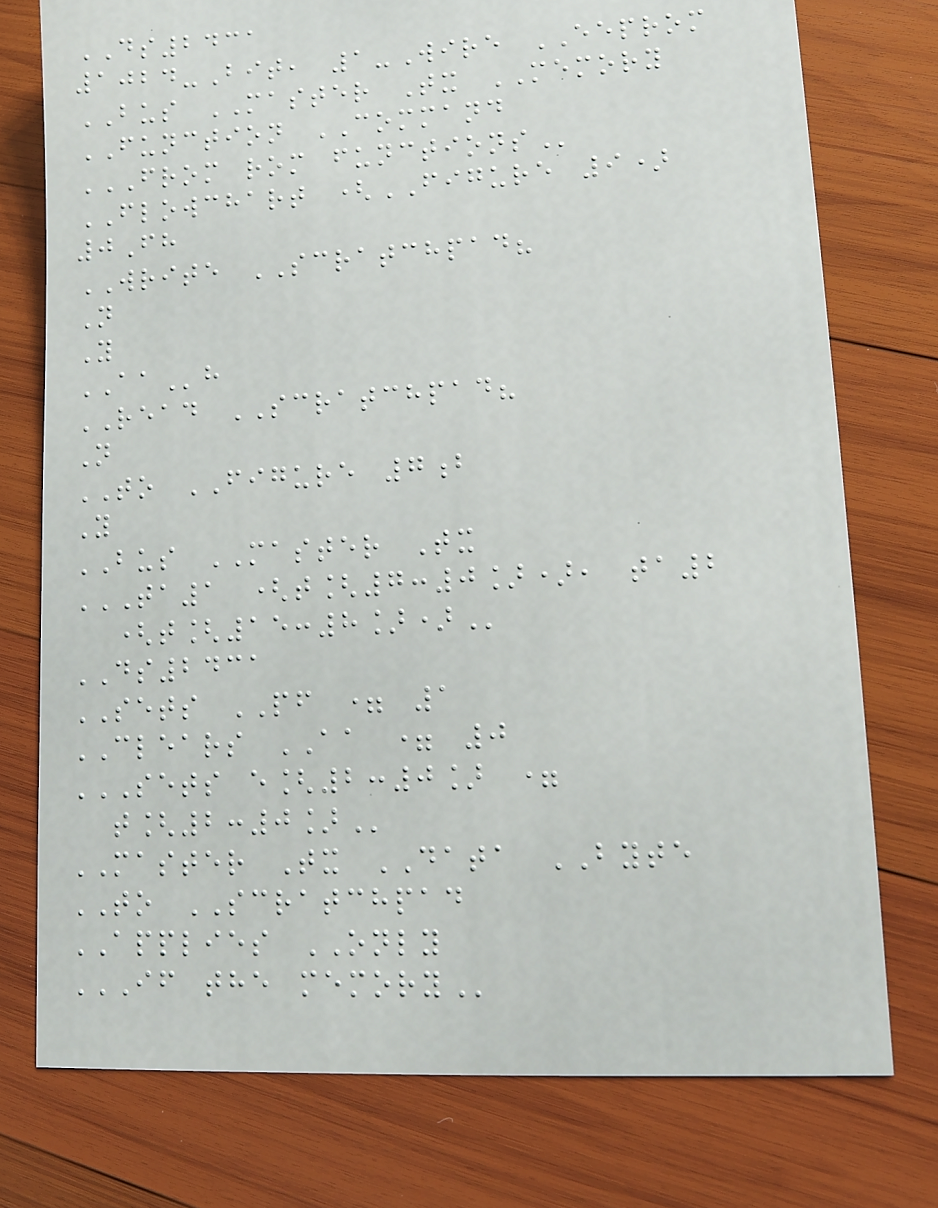DS2431
1024-Bit, 1-Wire EEPROM
BUS MASTER Tx MEMORY
FUNCTION COMMAND
FROM ROM FUNCTIONS
FLOWCHART (FIGURE 9)
0Fh
WRITE SCRATCHPAD?
N
Y
AAh
READ SCRATCHPAD?
N
TO FIGURE 7b
Y
BUS MASTER Tx
TA1 (T[7:0]), TA2
(T[15:8])
DS2431
SETS PF = 1
CLEARS AA = 0
SETS E[2:0] =
T[2:0]
MASTER Tx DATA BYTE
TO SCRATCHPAD
APPLIES ONLY
IF THE MEMORY
